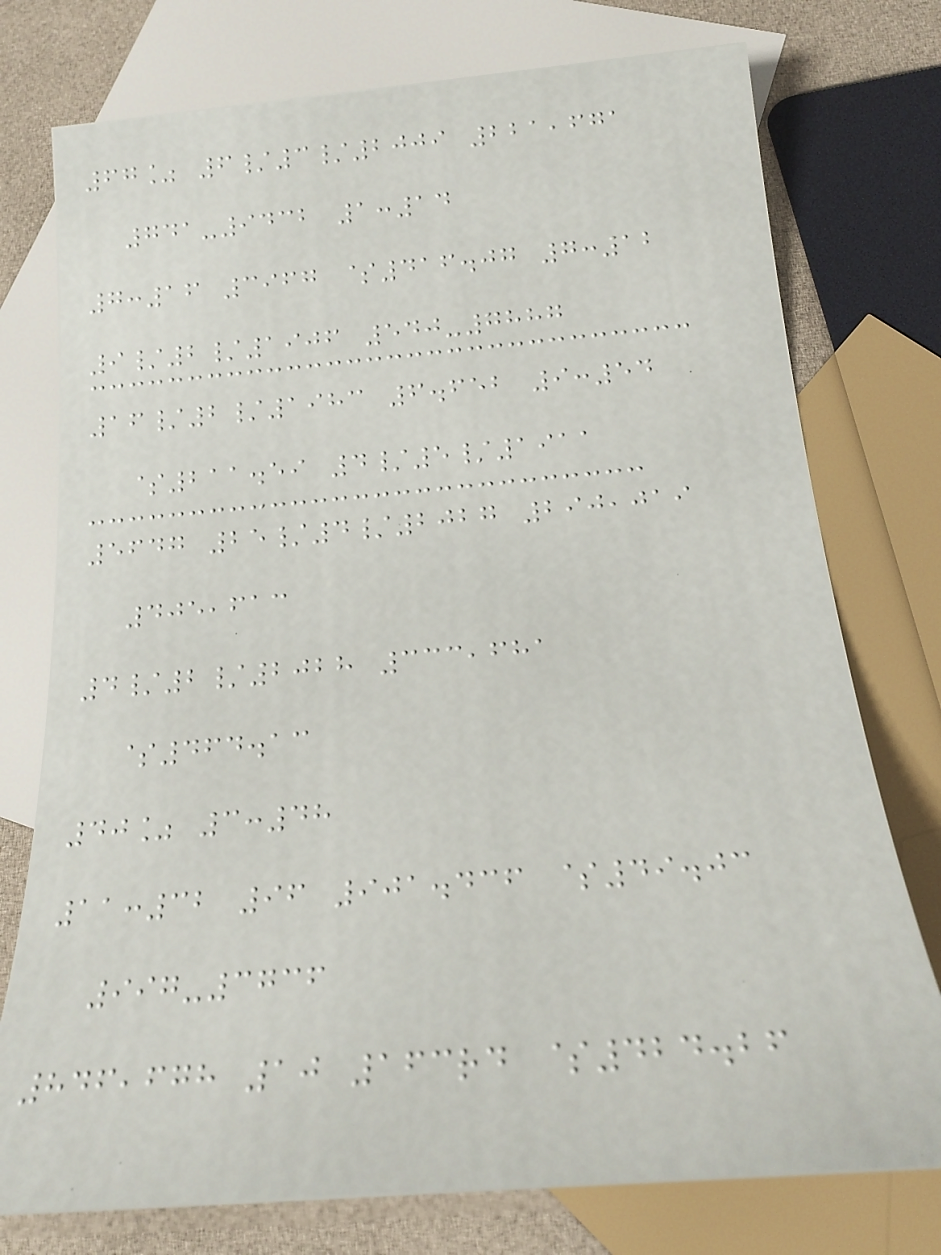67% 6/3/2009 221,671
741-9432 1:14
7:16 3967 $416.07 7:12
9/2/1906 540-7887
16/2/1983 6.652 9:54
$211.59 4/5/1911
5647 25/4/2027 290,019
405,613
4/2/2028 333,681
$464.13
40% 3:48
11:32 96 901.436 $49.03
997-3736
846,678 10 163rd $424.26
